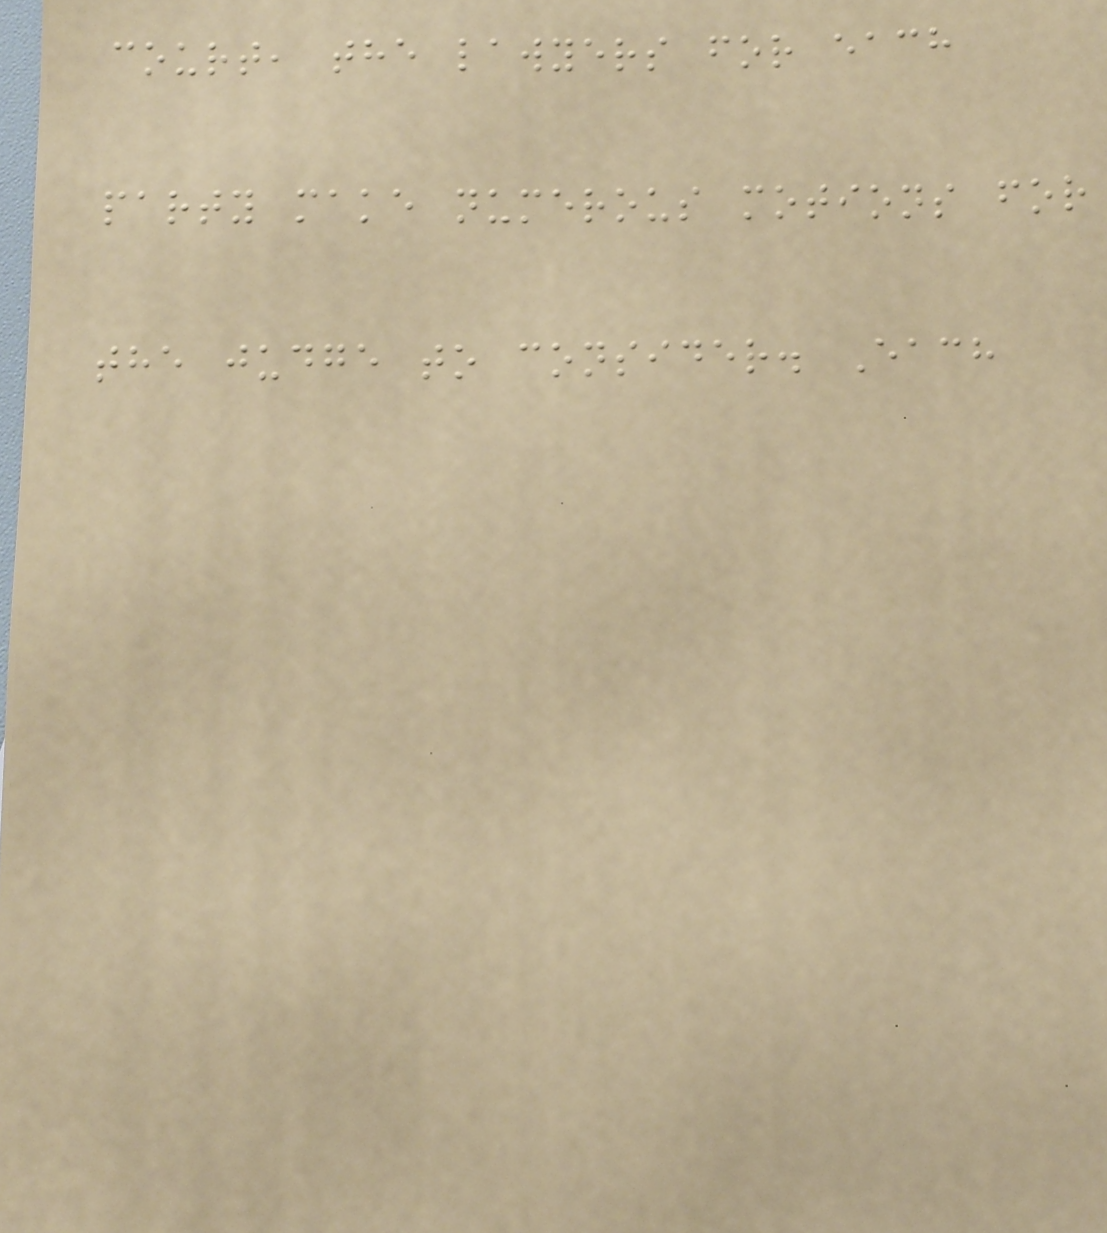court, the lawyers for each
party make numerous motions for
the judge to consider. Each
